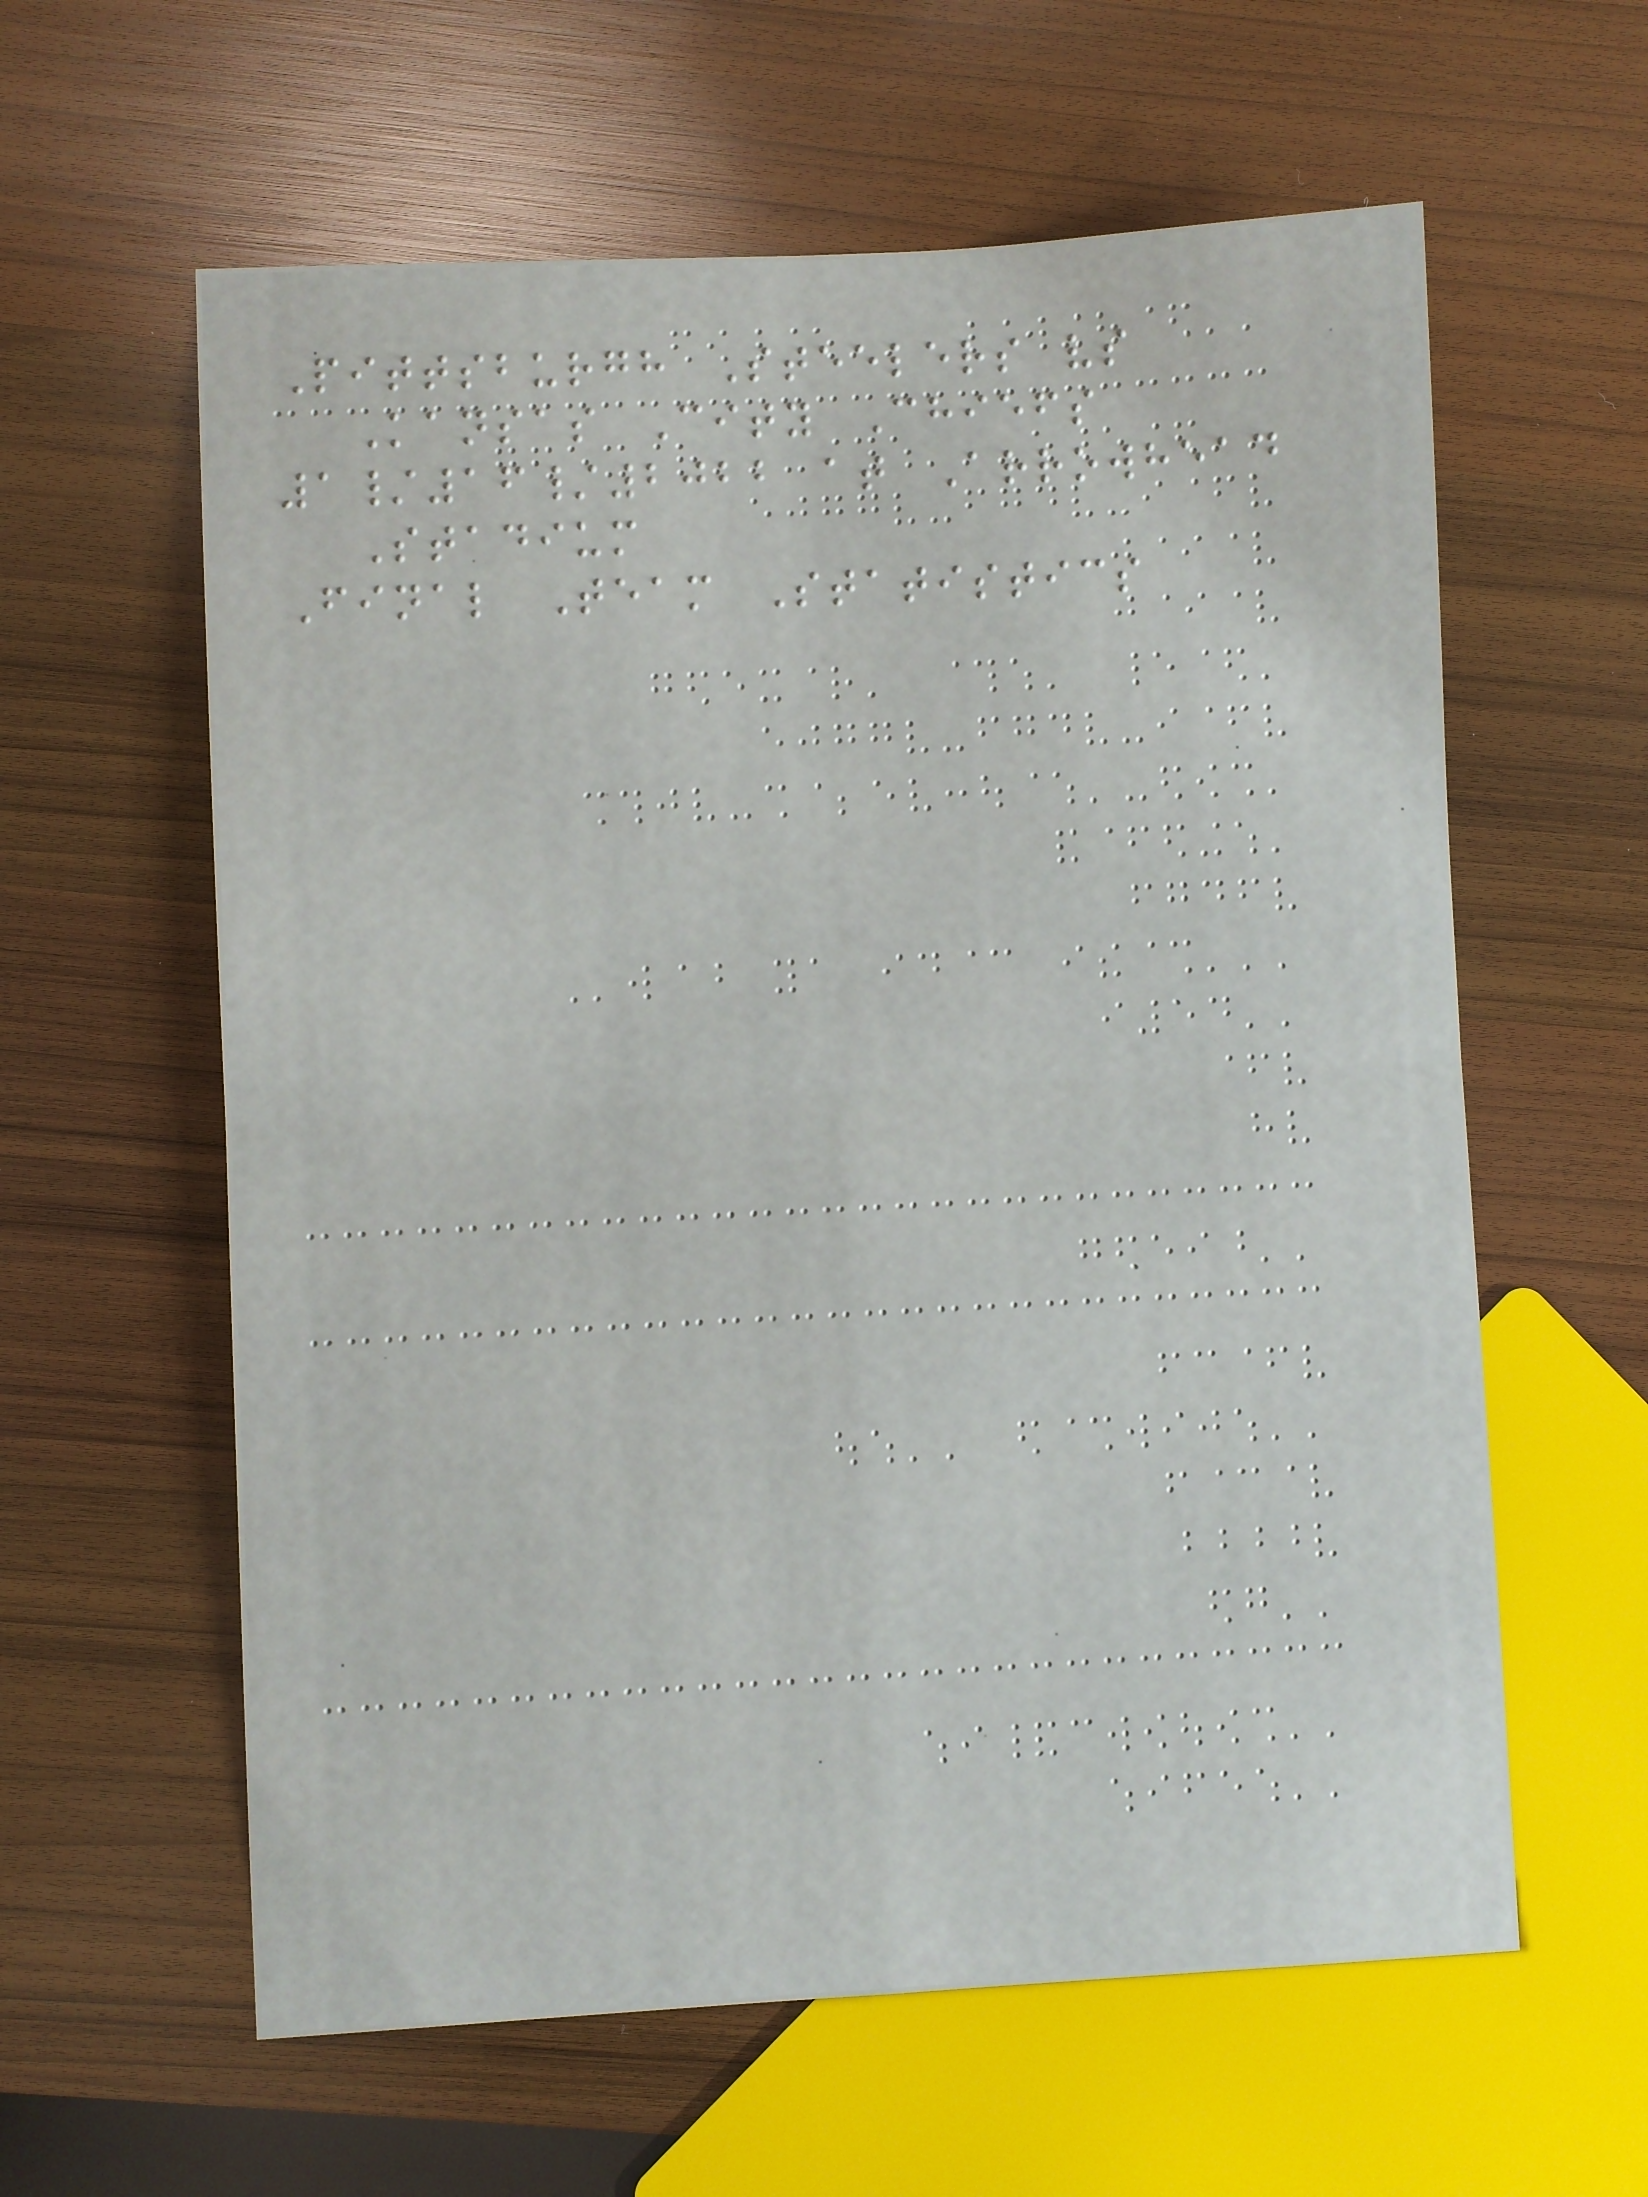Pittsburgh Steelers vs
Kansas City Chiefs
1/16/2022 at Arrowhead
Stadium
Final Team Statistics
